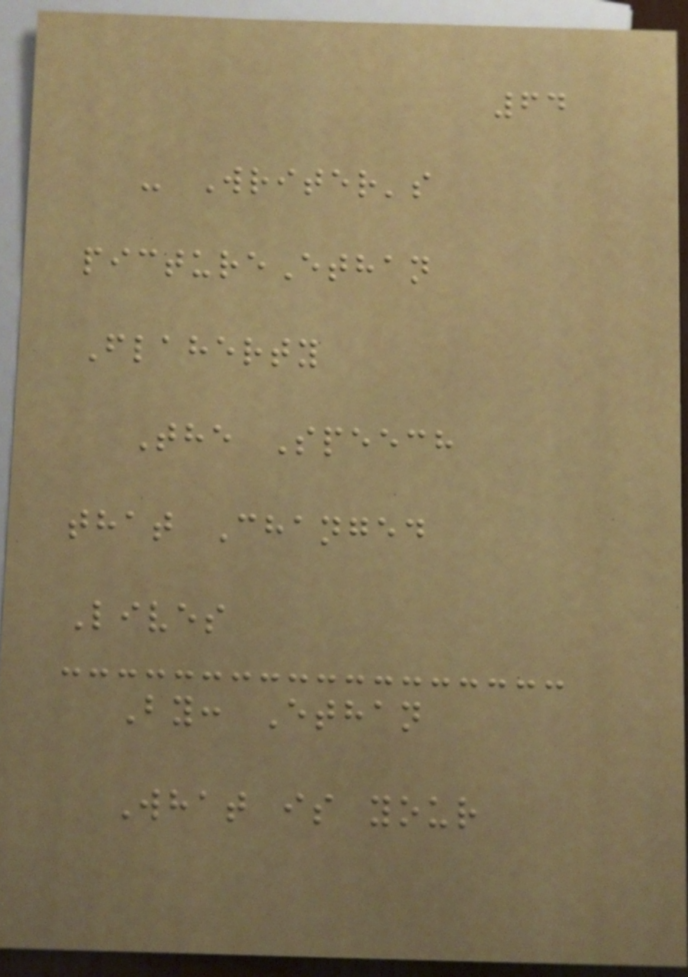64
- Writer's
pictureEthan
Flaherty
The Speech
that Changed
Lives
By: Ethan
What is your
